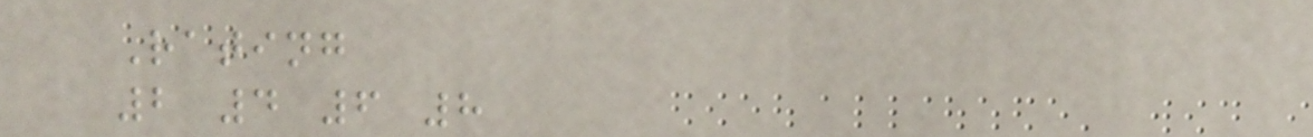Rating
2 4 6 8
